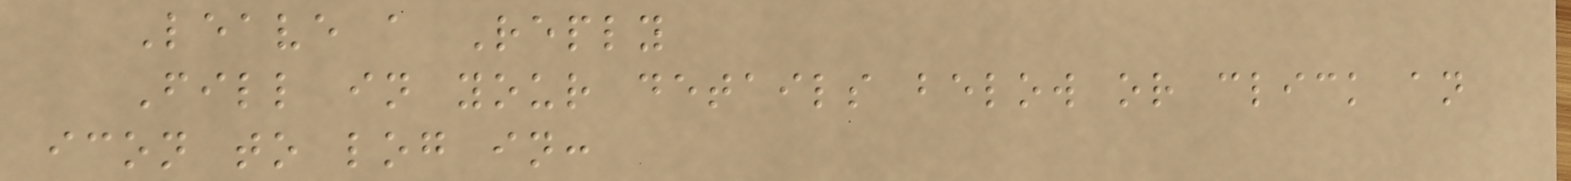Leave a Reply
Fill in your details below or click an
icon to log in:
